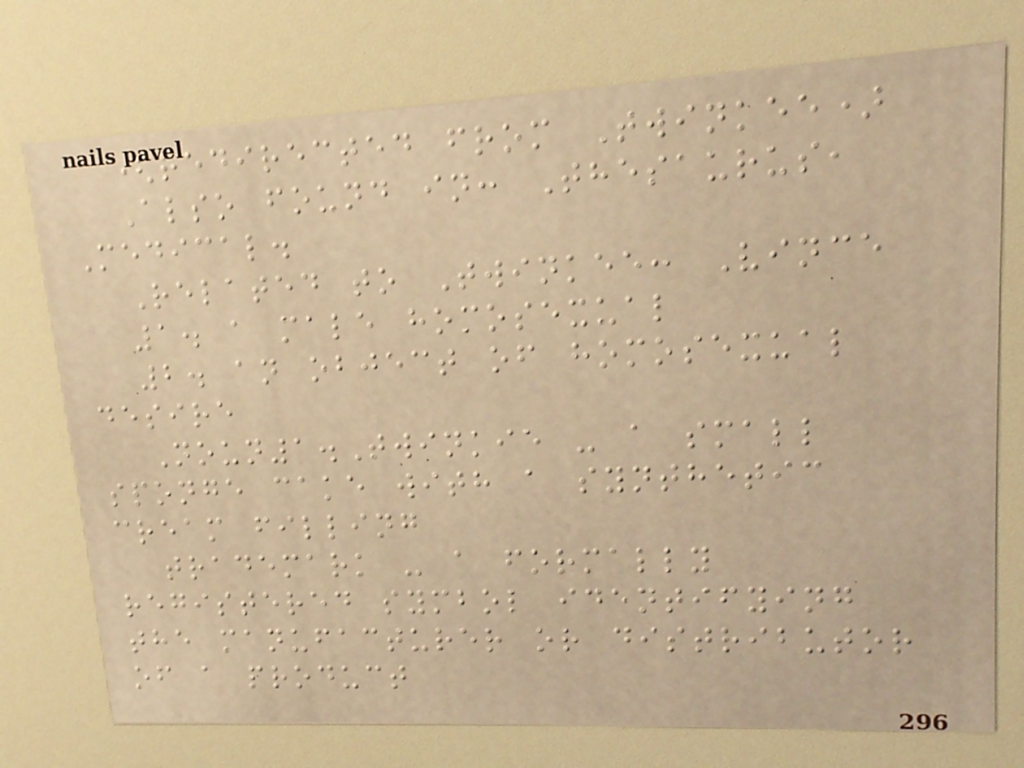(redirected from Twinkee)
Also found in: Thesaurus,
Medical.
Related to Twinkee: Vince
1. a male homosexual
2. an object of homosexual
desire
Noun1.Twinkie - a small
sponge cake with a synthetic
cream filling
trademark - a formally
registered symbol identifying
the manufacturer or distributor
of a product
